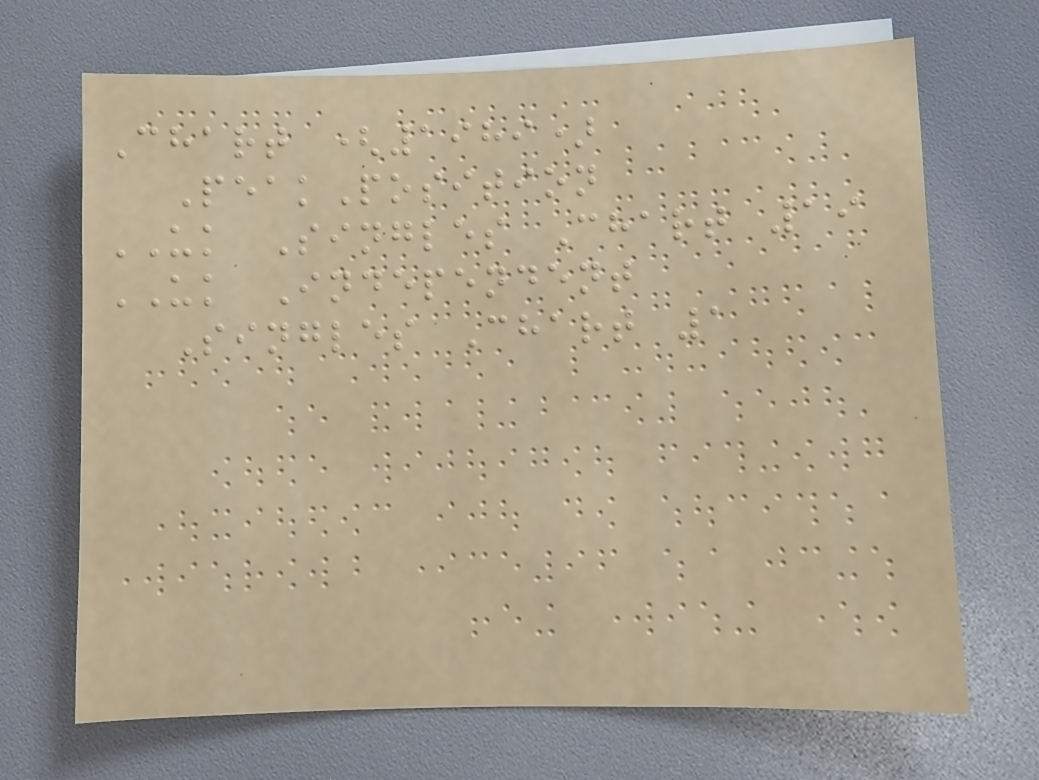Chart (1989)
PeakPosition
UK Singles Chart 19
UK Independent
Singles Chart 1
